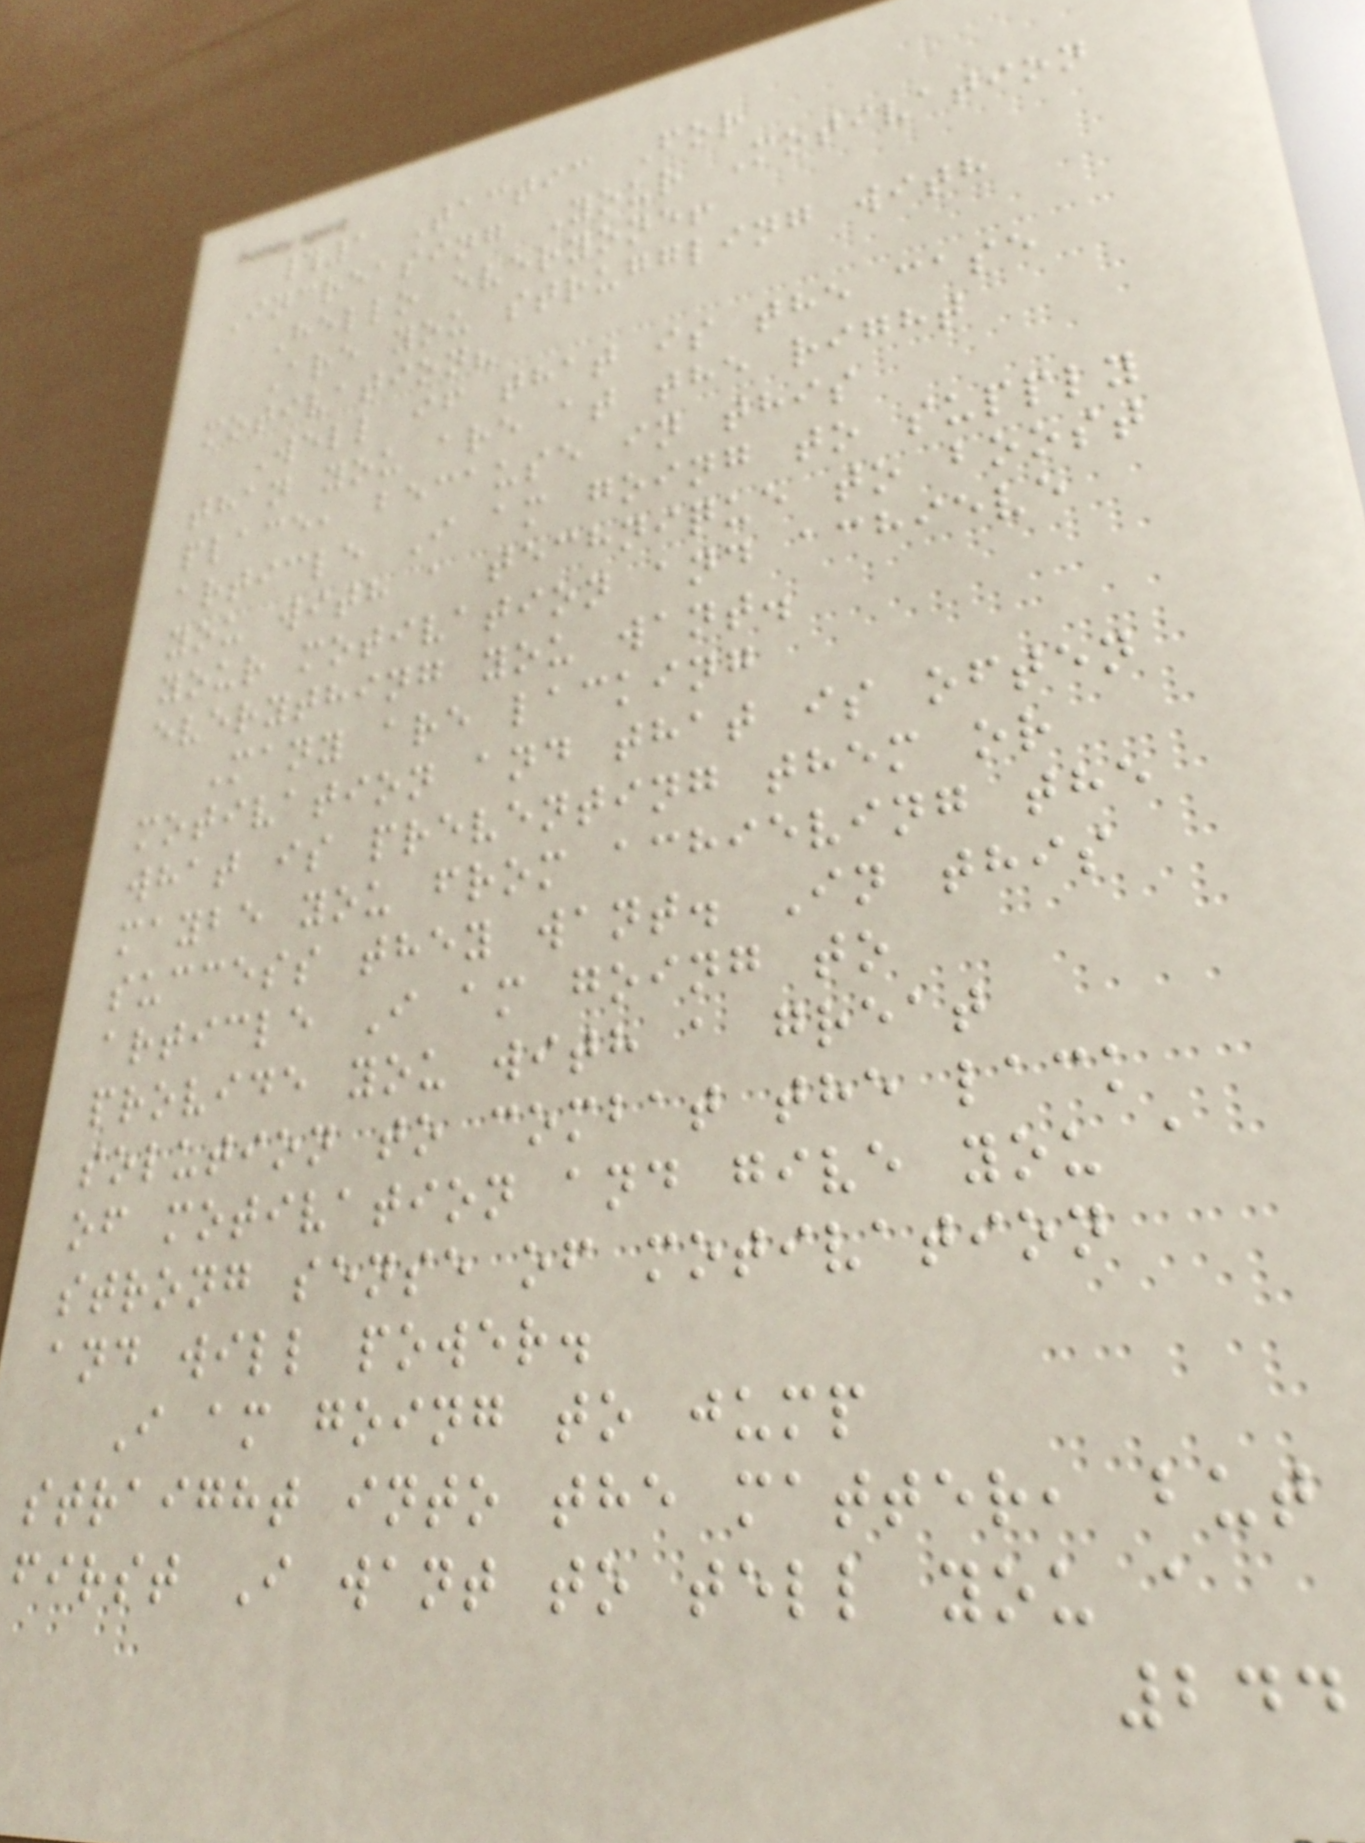#1 Tactic For
Increasing Your Motivation
Hello everyone!
Are you struggling with
motivation?
Well if that is the case
than you are at the right
place, because in this
article I am going to supply
you with a technique to boost
your motivation and achieve
everything you want.
Many are lacking
motivation and that is often
what is preventing them or
maybe you from achieving the
success they want. In this
article I am going to
provide you with a great
solution to combat the lack
of motivation and give you a
strong sense of motivation
and will power.
I am going to jump
straight into the matter, but
first I want to tell you a
244
